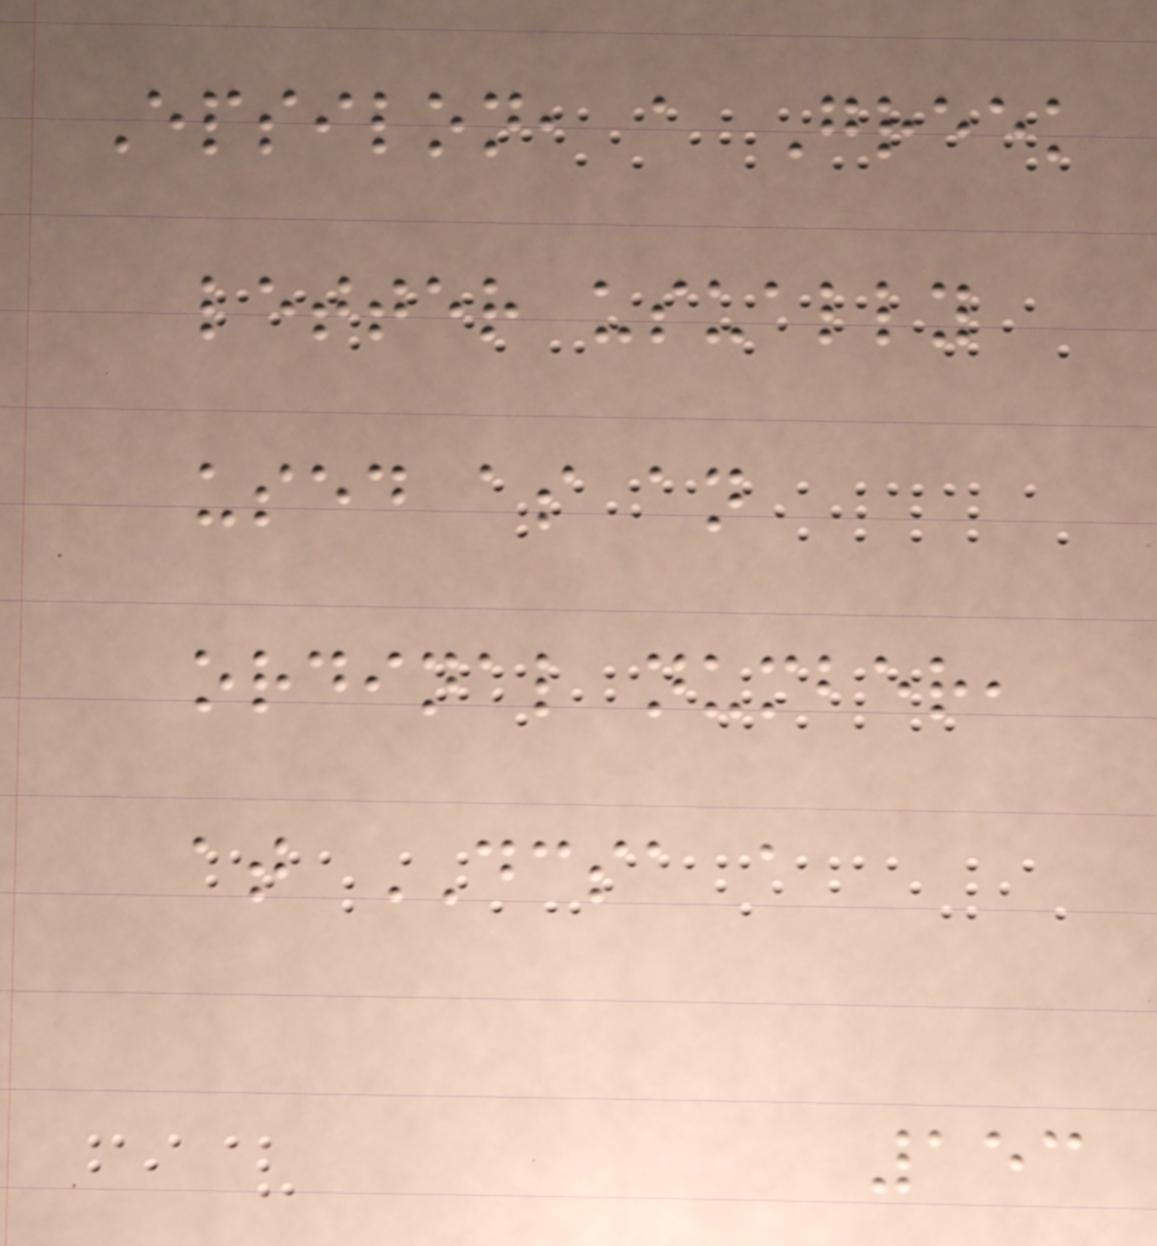Epsilon, a Greek
letter usually
used as an
ordinal number,
at DCSA a
153
